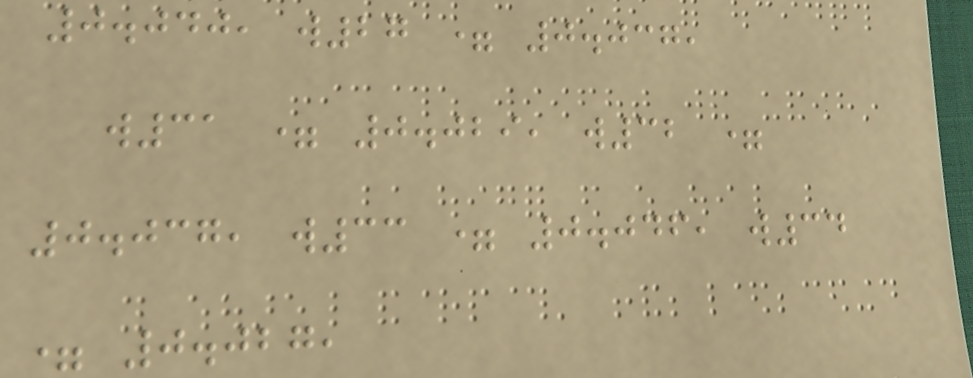0.040, w27 = 0.037,
w31 = 0.029, w32 =
0.037, w33 = 0.046, w34
= 0.027,
